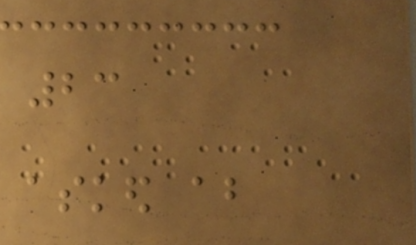23
asked about
